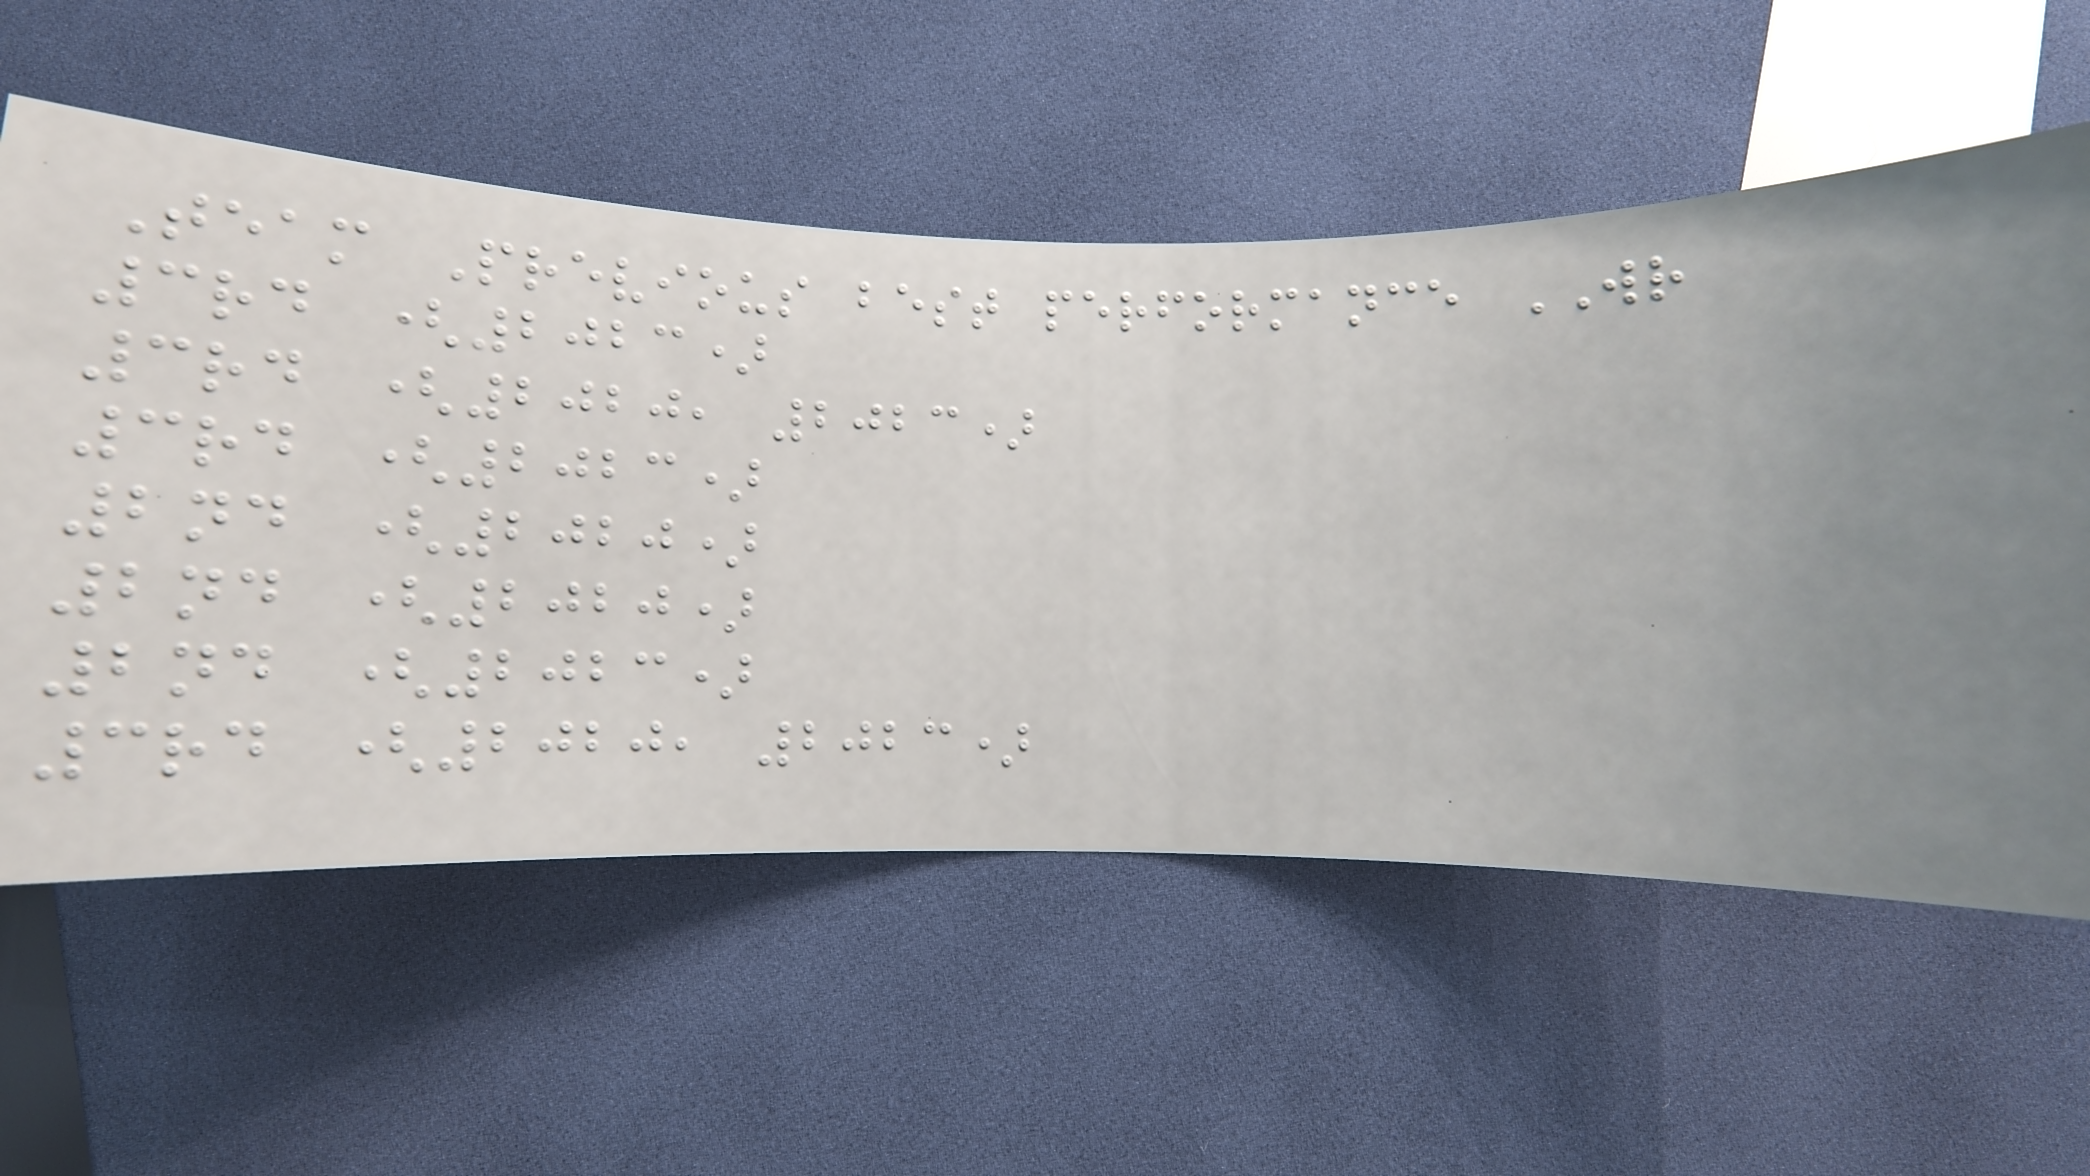Team Previous best performance WR
3rd (2023)
3rd (2020, 2023)
3rd (2023)
2nd (2020)
2nd (2020)
2nd (2023)
3rd (2020, 2023)
